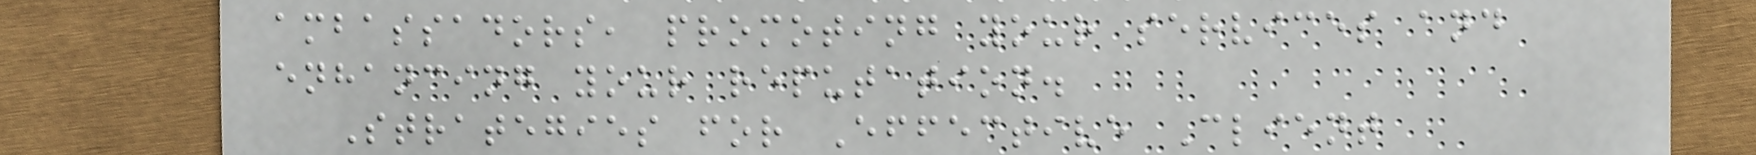ambassadors, promoting your services and
enhancing your reputation.
Strategies for Effective Client
